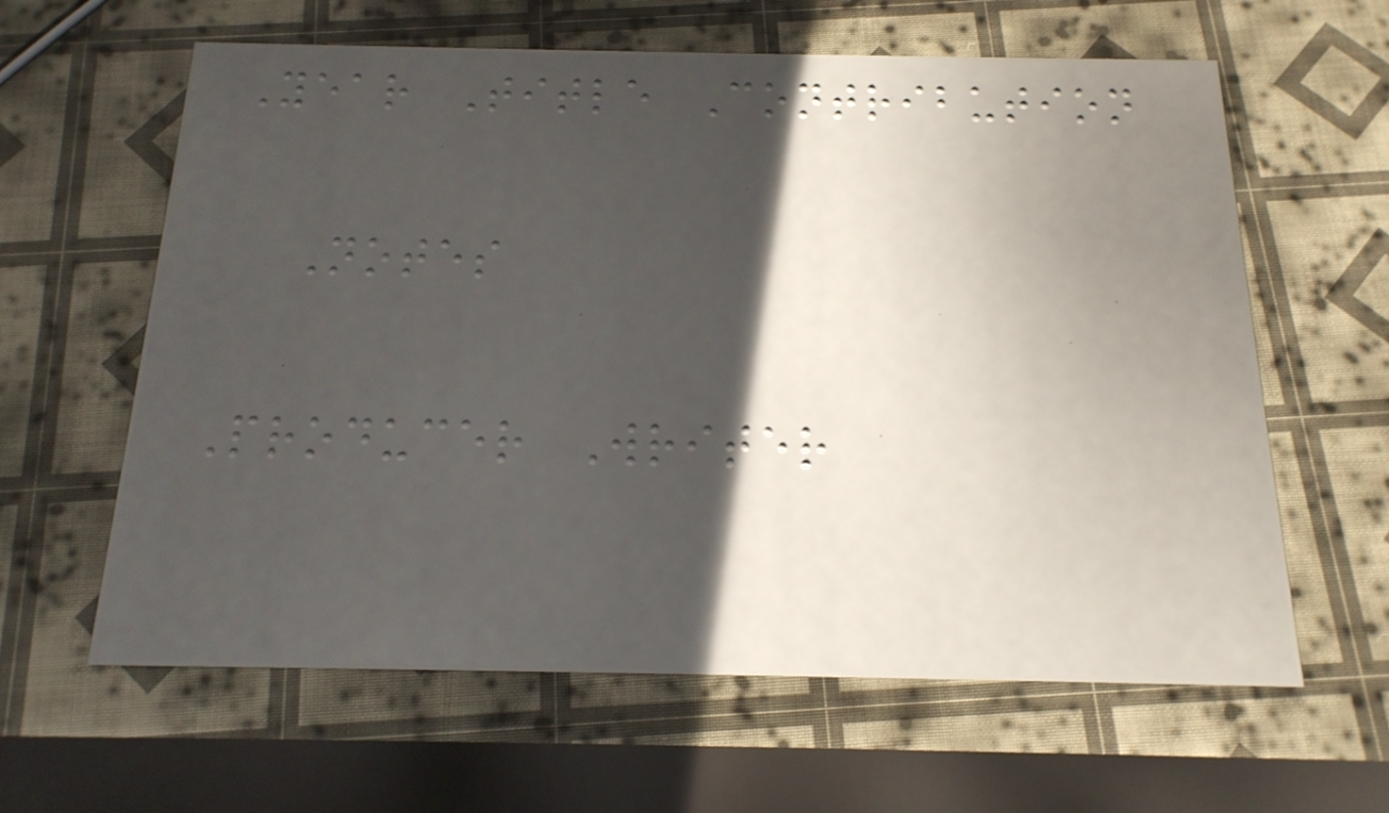Year Title Contribution
Notes
Producer Writer
